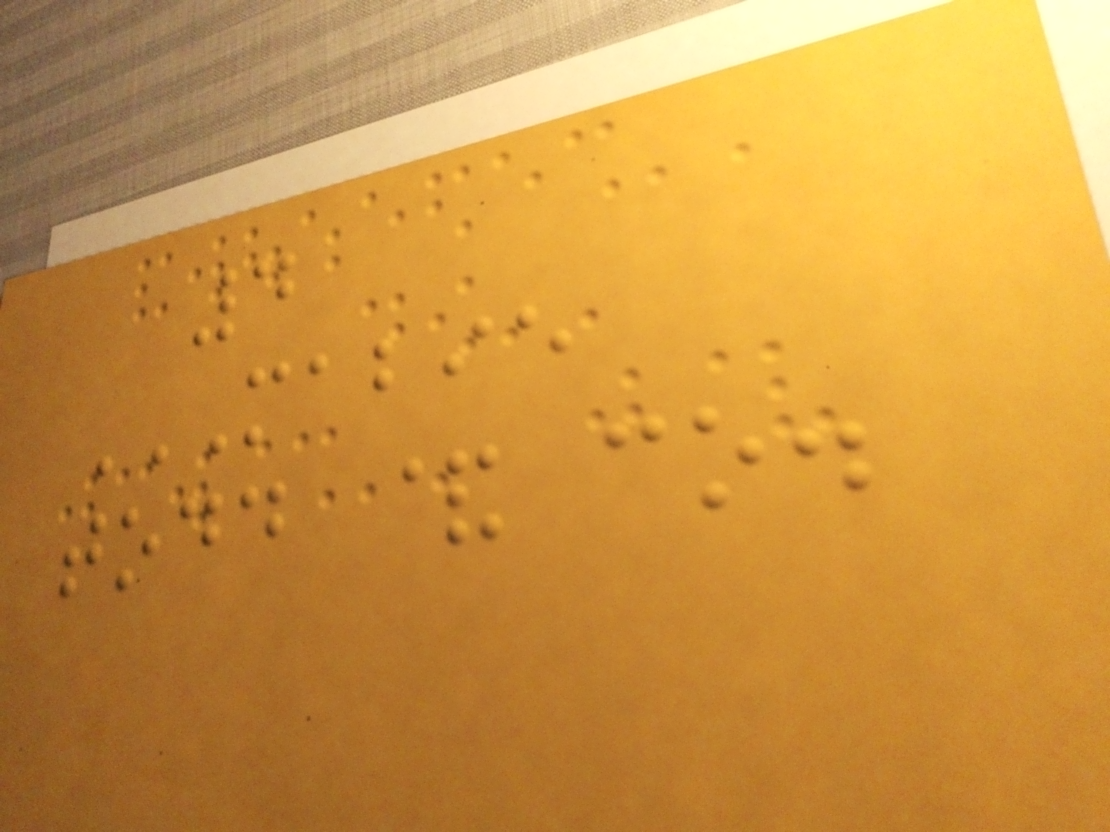4
MABIE
TODD & CO.
